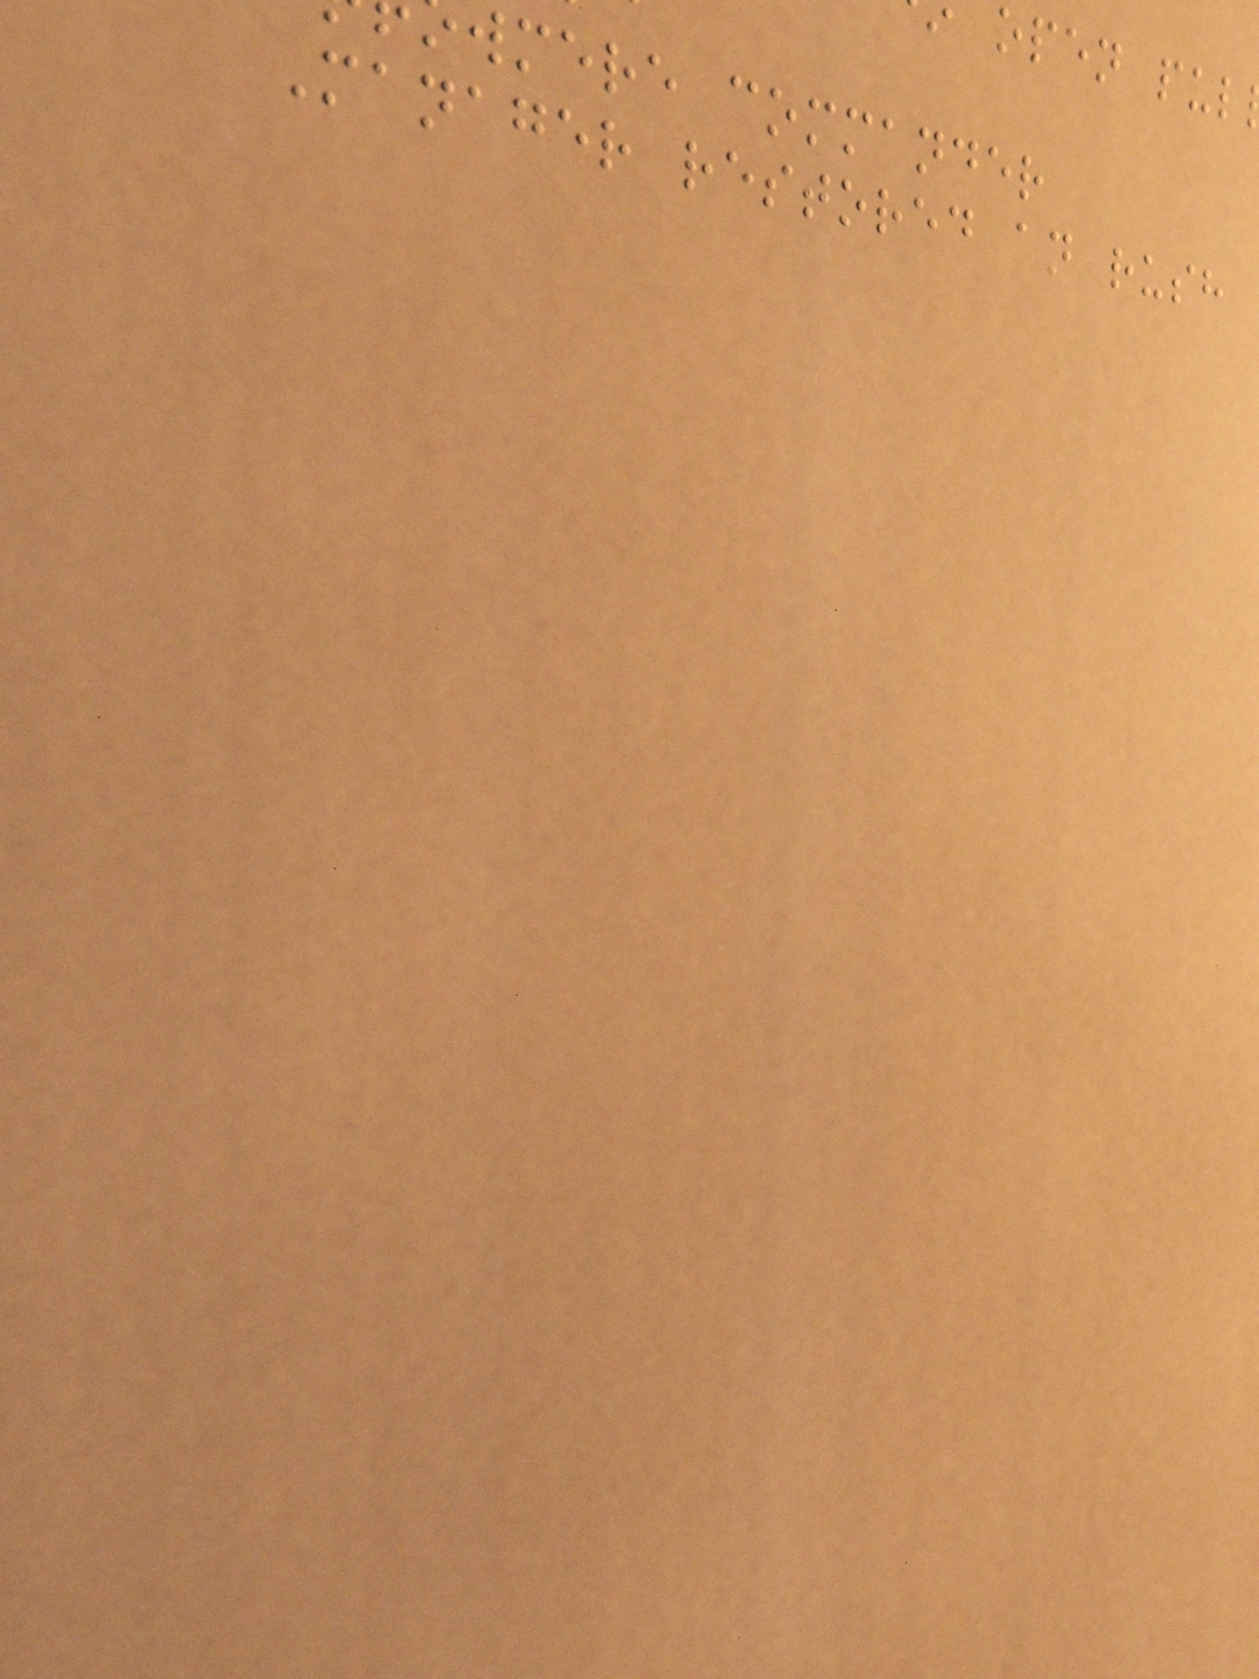open pul
wmere commander
Manager restored an rush
